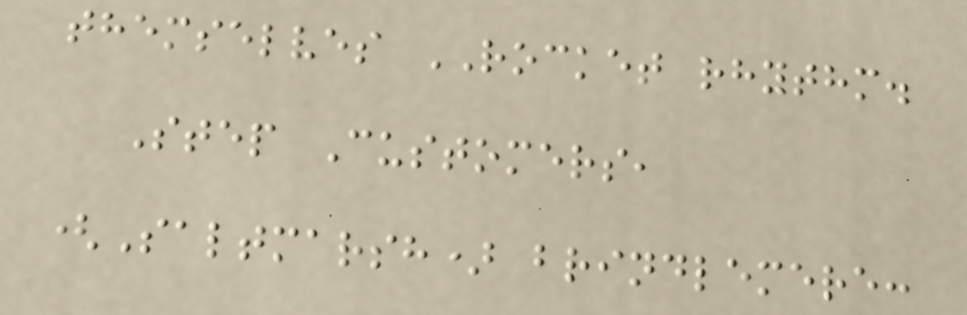themselves ROCKET rhythm.
Step Customers,
(Saltmarsh) brindlemere:
